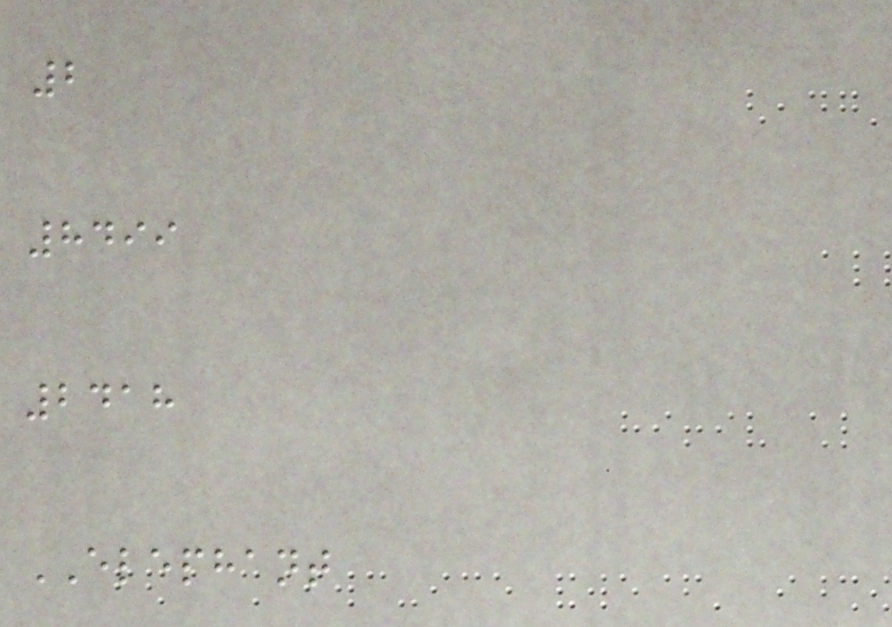2
8499
2418
ELEPHANT
